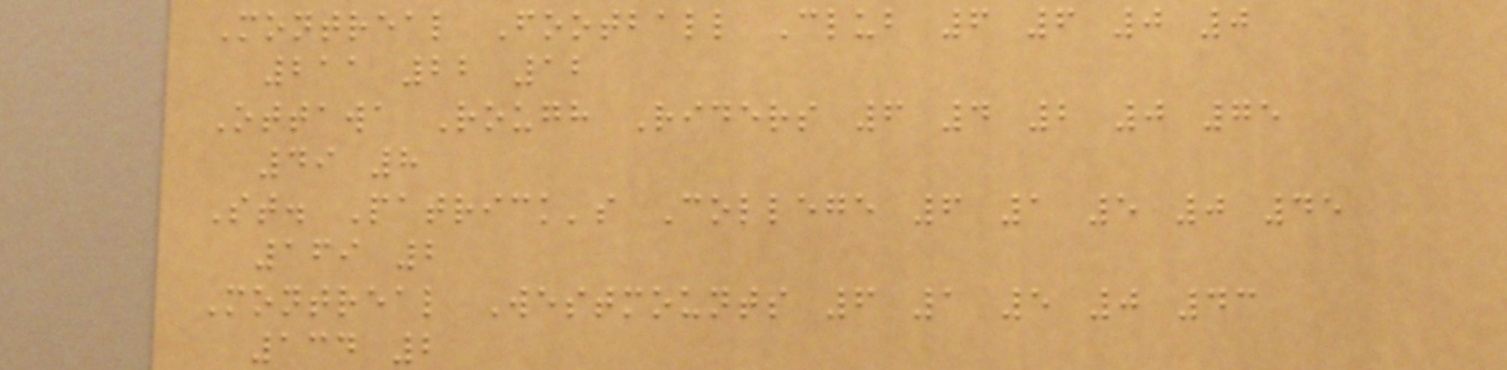Montreal Football Club 6 6 0 0
211 22 12
Ottawa Rough Riders 6 4 2 0 75
49 8
St. Patrick's College 6 1 5 0 45
169 2
Montreal Westmounts 6 1 5 0 43
134 2
